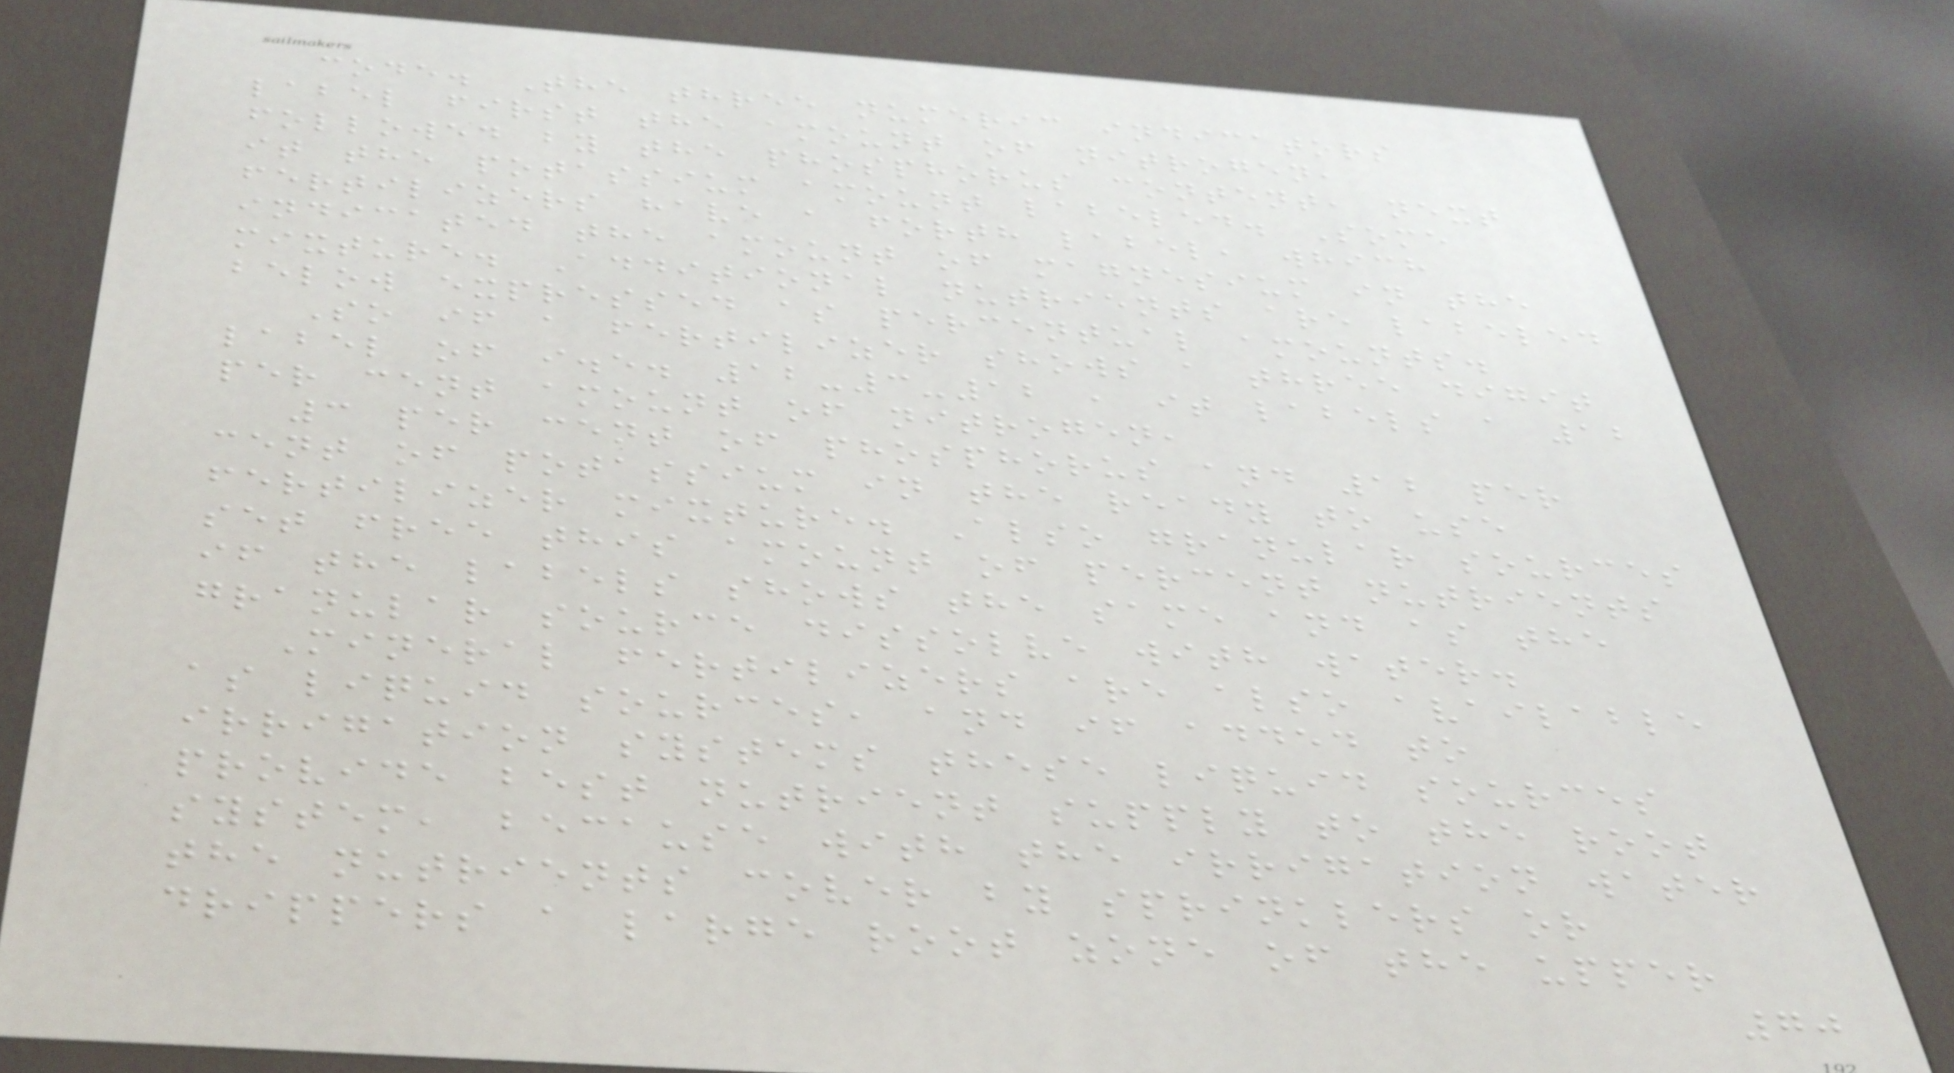code. The three numeric indicators
label first the amount of nitrogen,
followed by the phosphorus content, next
it the potassium amount labeled. Some
fertilizers have a forth label, which
indicated the amount of magnesium in the
mixture. Additional nutrients are labeled
below expressed as percentual amounts.
So if a fertilizer shows a three digit
label of i.e. 12-3-12 , it labels a 12
per cent amount of nitrogen,
3 per cent of phosphorus and 12 per
cent of potassium in the ready to use
fertilizer mixture. Also granular sources
set free this amount of percent nutrients
if the labels shows the same and as the
granular source dissolve with water.
Mineral fertilizers are also available
as liquid sources, and if added to
irrigation systems these liquid sources
provide best nutrient supply to the root
system, because with the irrigation water
the nutrients cover by sprinklers or
drippers a large root zone of the upper
70
